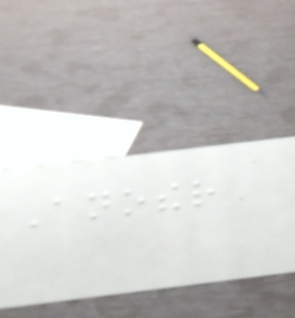Another
